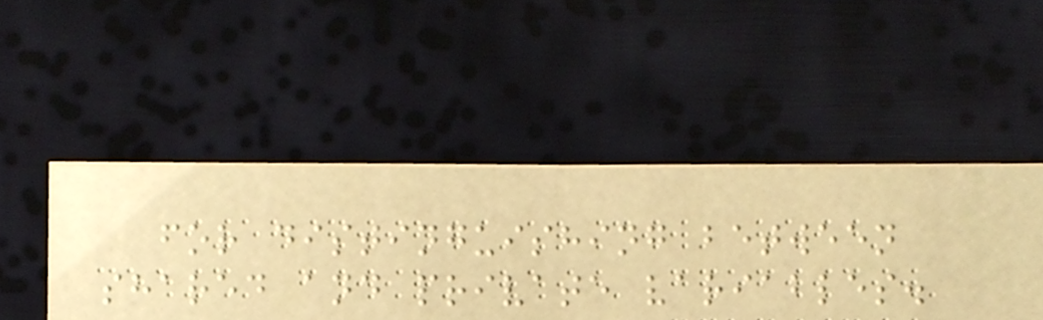for distinguishing between
shared and private variables.
